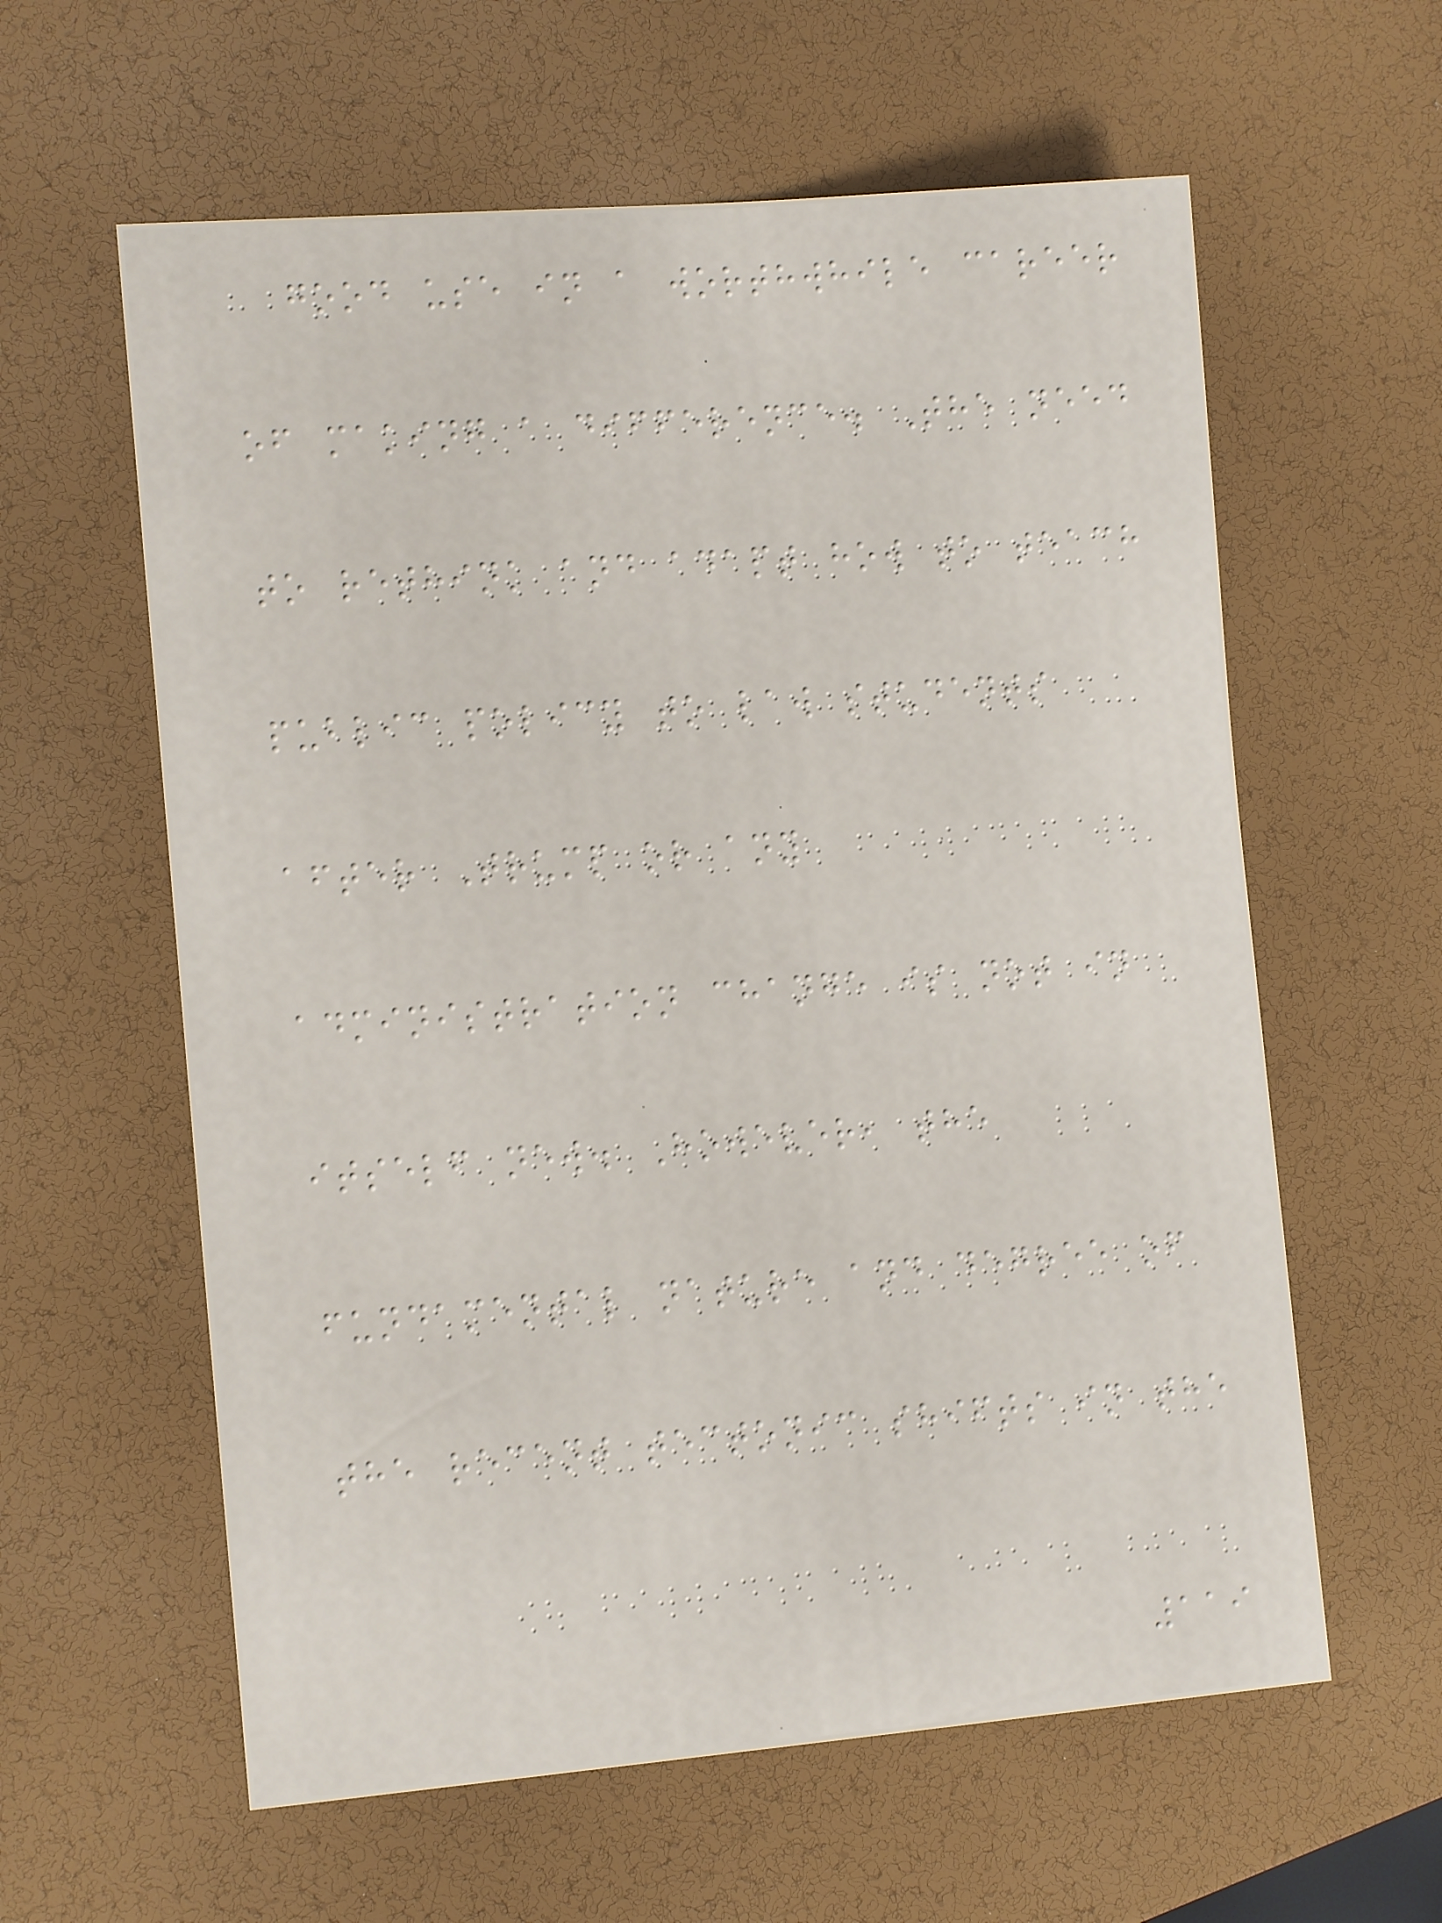good use in a worthwhile career
of making a difference. The need
to rethink and adapt how to teach
public policy to law students
after Trump or any
administration change is not in
itself new. However, the
fundamental nature and degree of
the recent tectonic shifts in the
119
